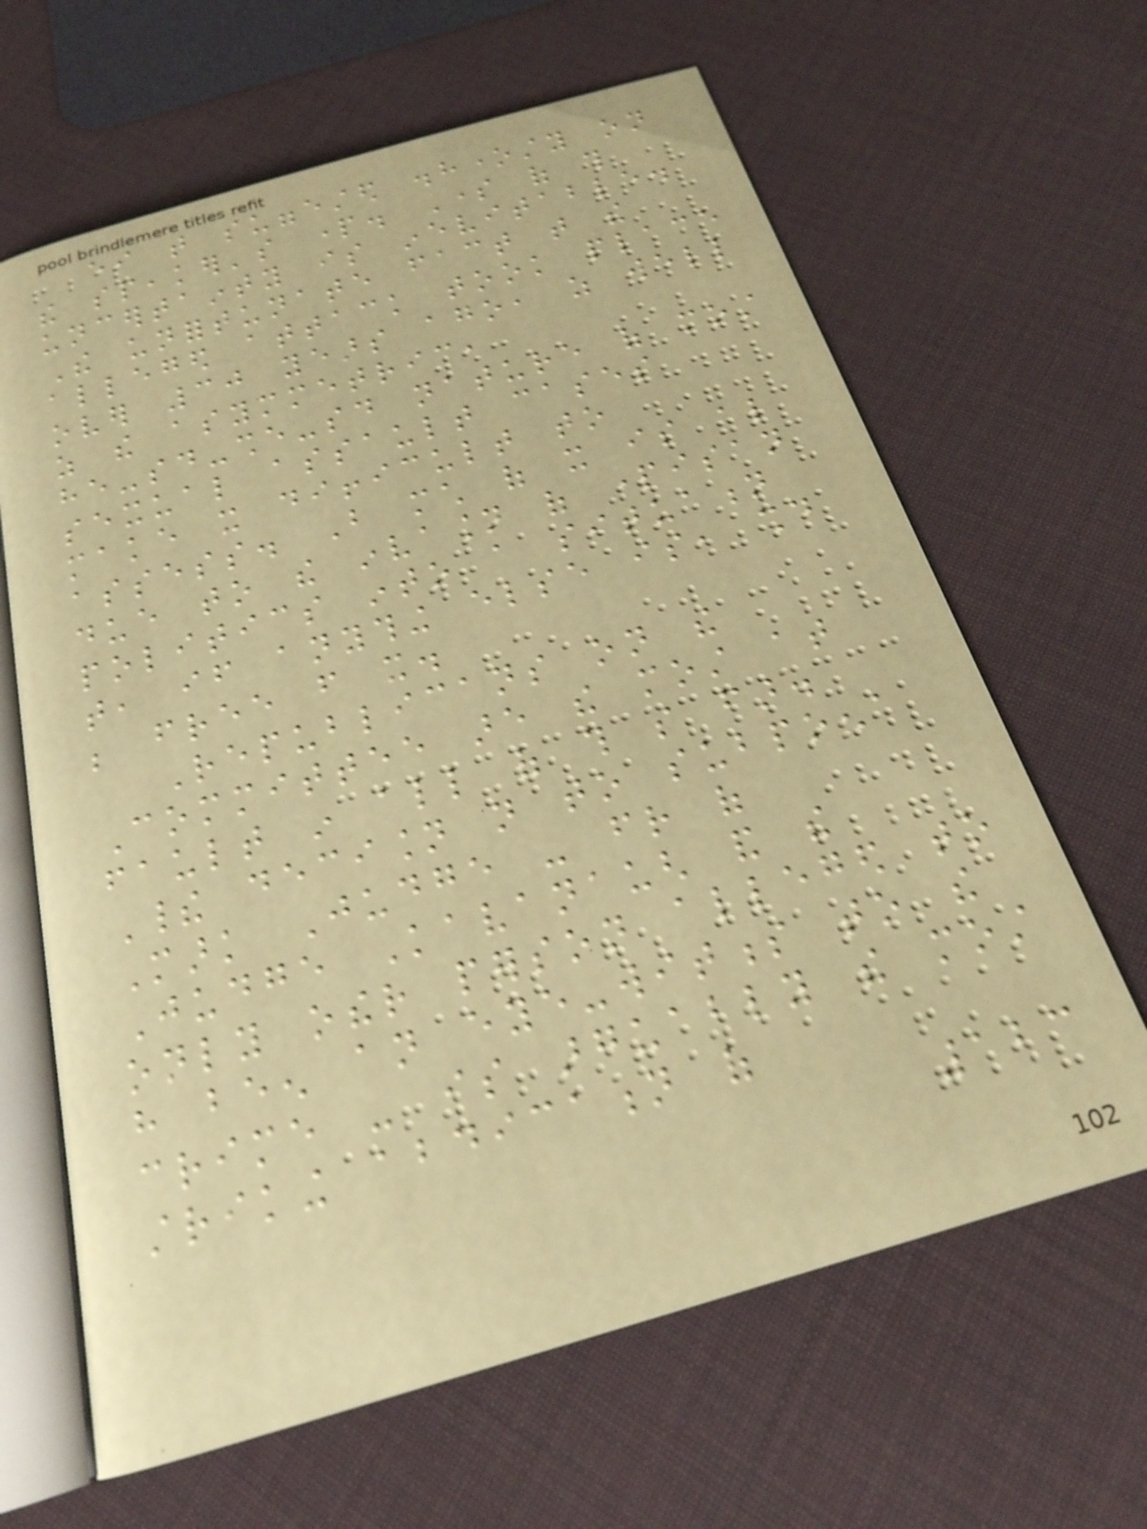either that suggested dishonesty on
the speaker's part. Some of this
uncertainty is inevitable.
The unfortunate fact that the
alleged attack took place
over 30 years ago, as well
as the asymmetric,
he-said-she-said nature of most
sexual assault cases
make it difficult to
assess. But much of it is also
due to the invasion of partisan
politics into a situation
that, if anything else is, should
be free from it.
Republicans on the
Committee are the most at
fault in all of this so far.
Their decision not to subpoena
Mark Judge - friend of
Judge Kavanaugh and the
only other person alleged to
have been an eye-witness to the
crime - is arguably the most
striking abdication of
123
